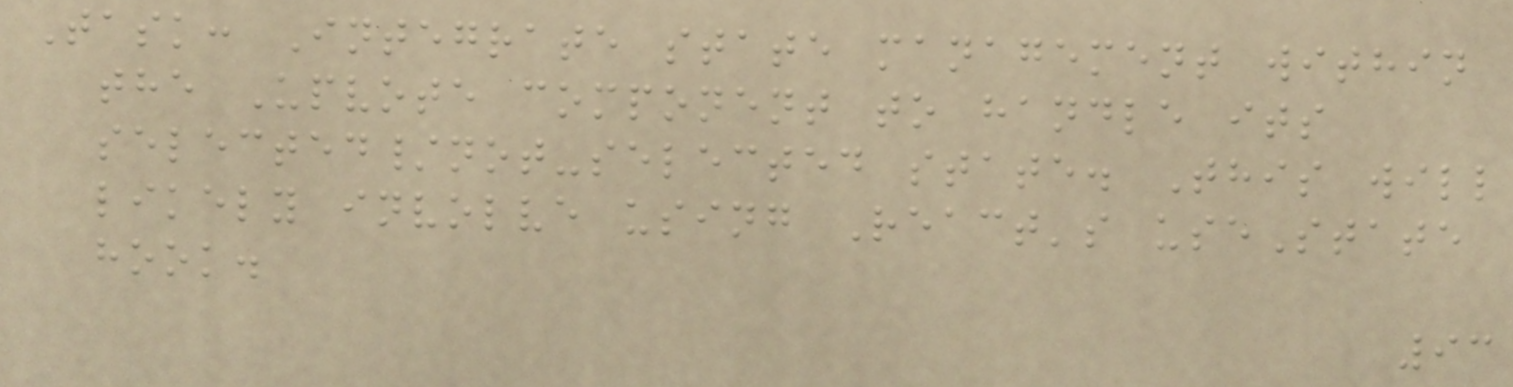Task: Integrate state management within
the Upvote component to handle its
selected/not-selected state. This will
likely involve using React's useState
hook.
93
